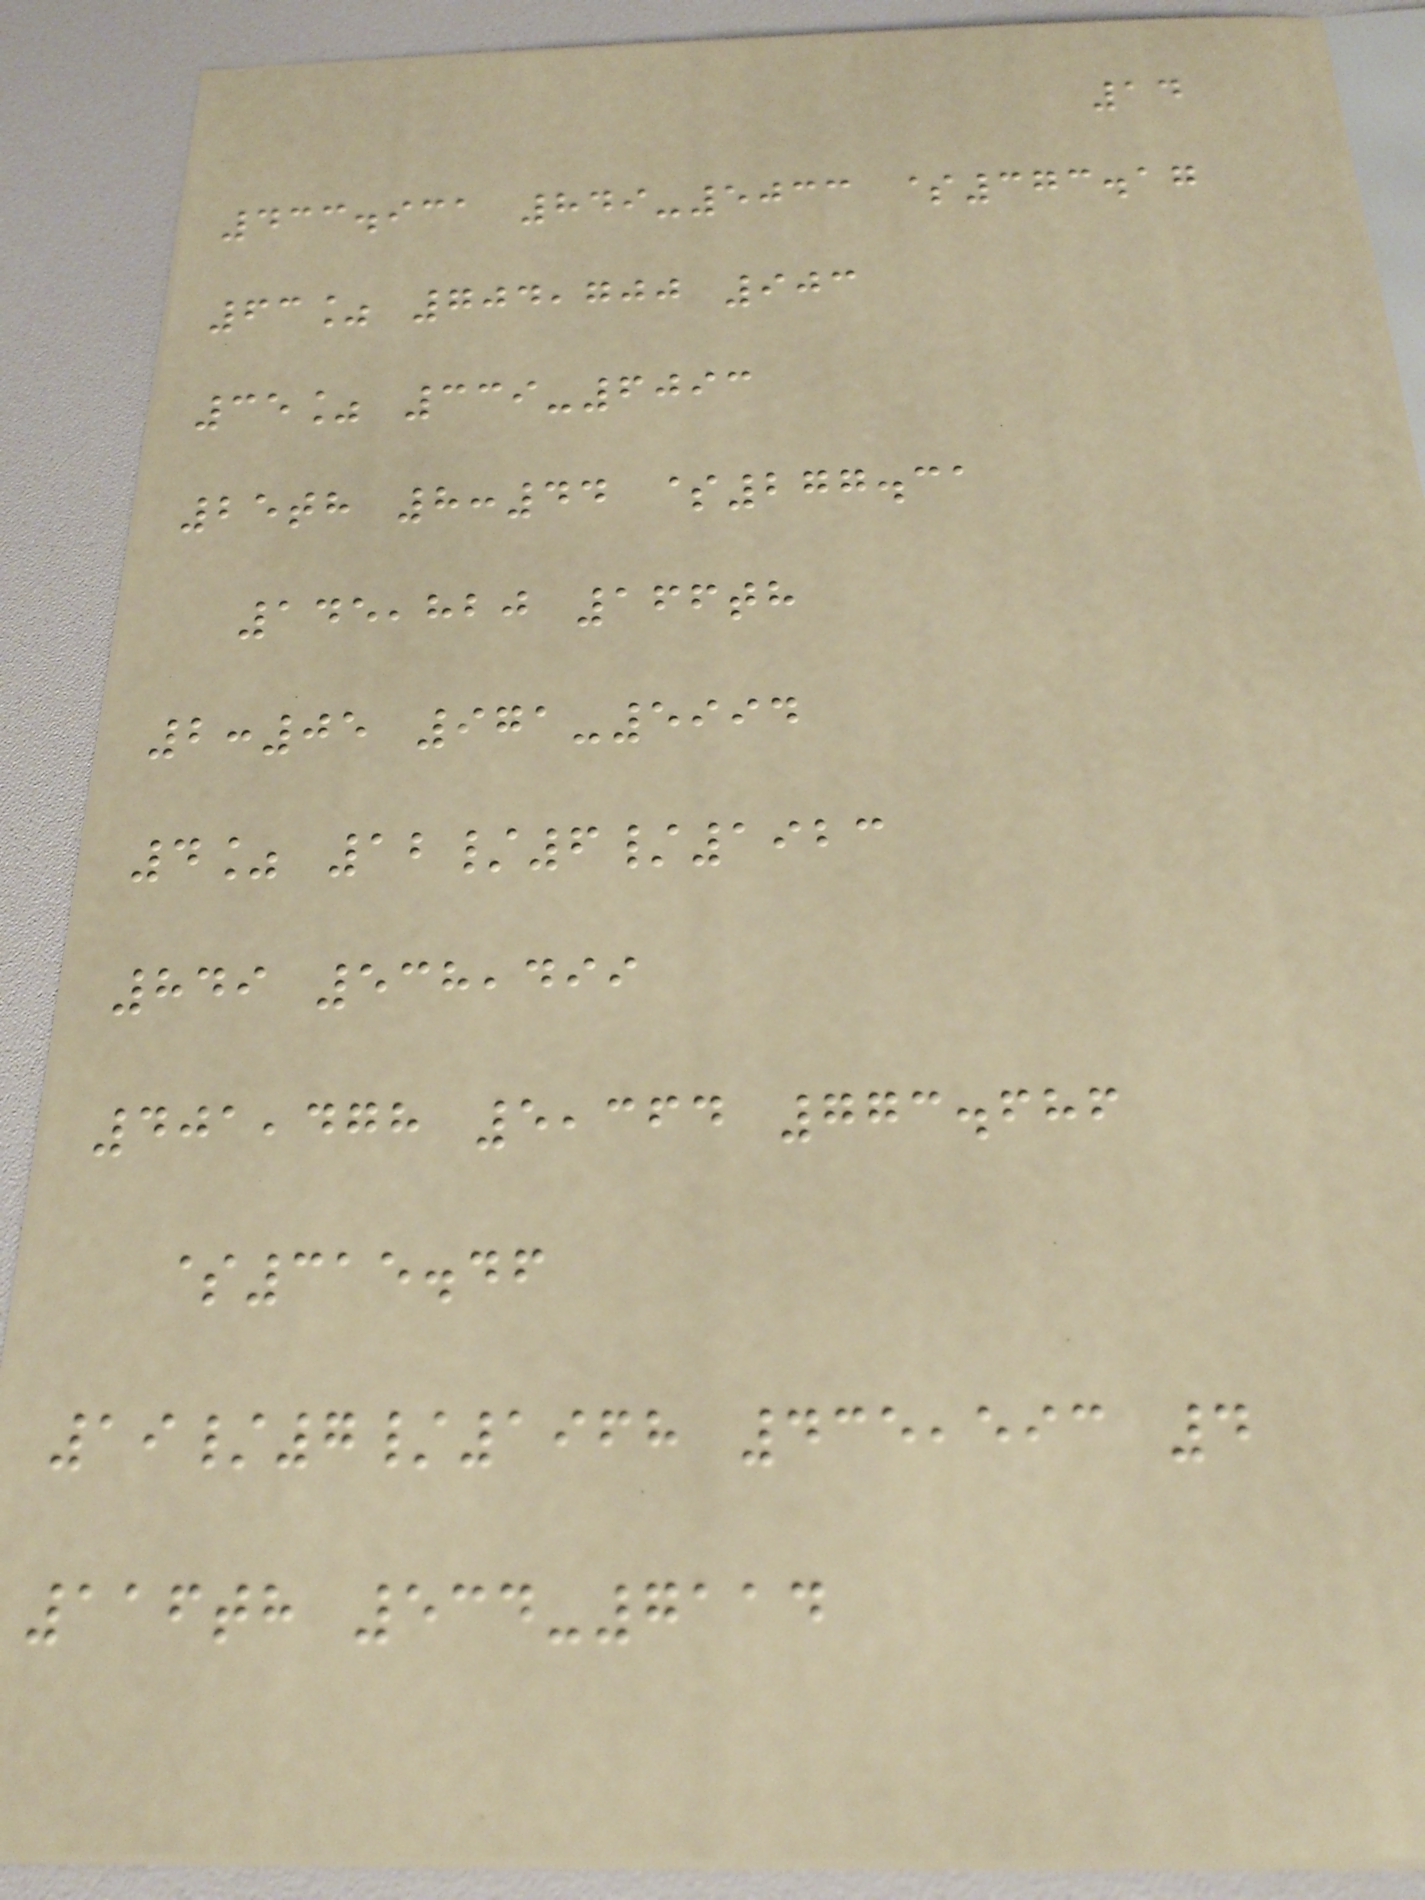14
433.931 849-5033 $373.17
63% 704,700 903
35% 339-6093
25th 8:44 $277.31
145,820 166th
2:05 971-5994
4% 12/6/1923
849 538,499
401,478 5,364 773.686
$315.46
19/7/1968 435,593 4
116th 534-7114
